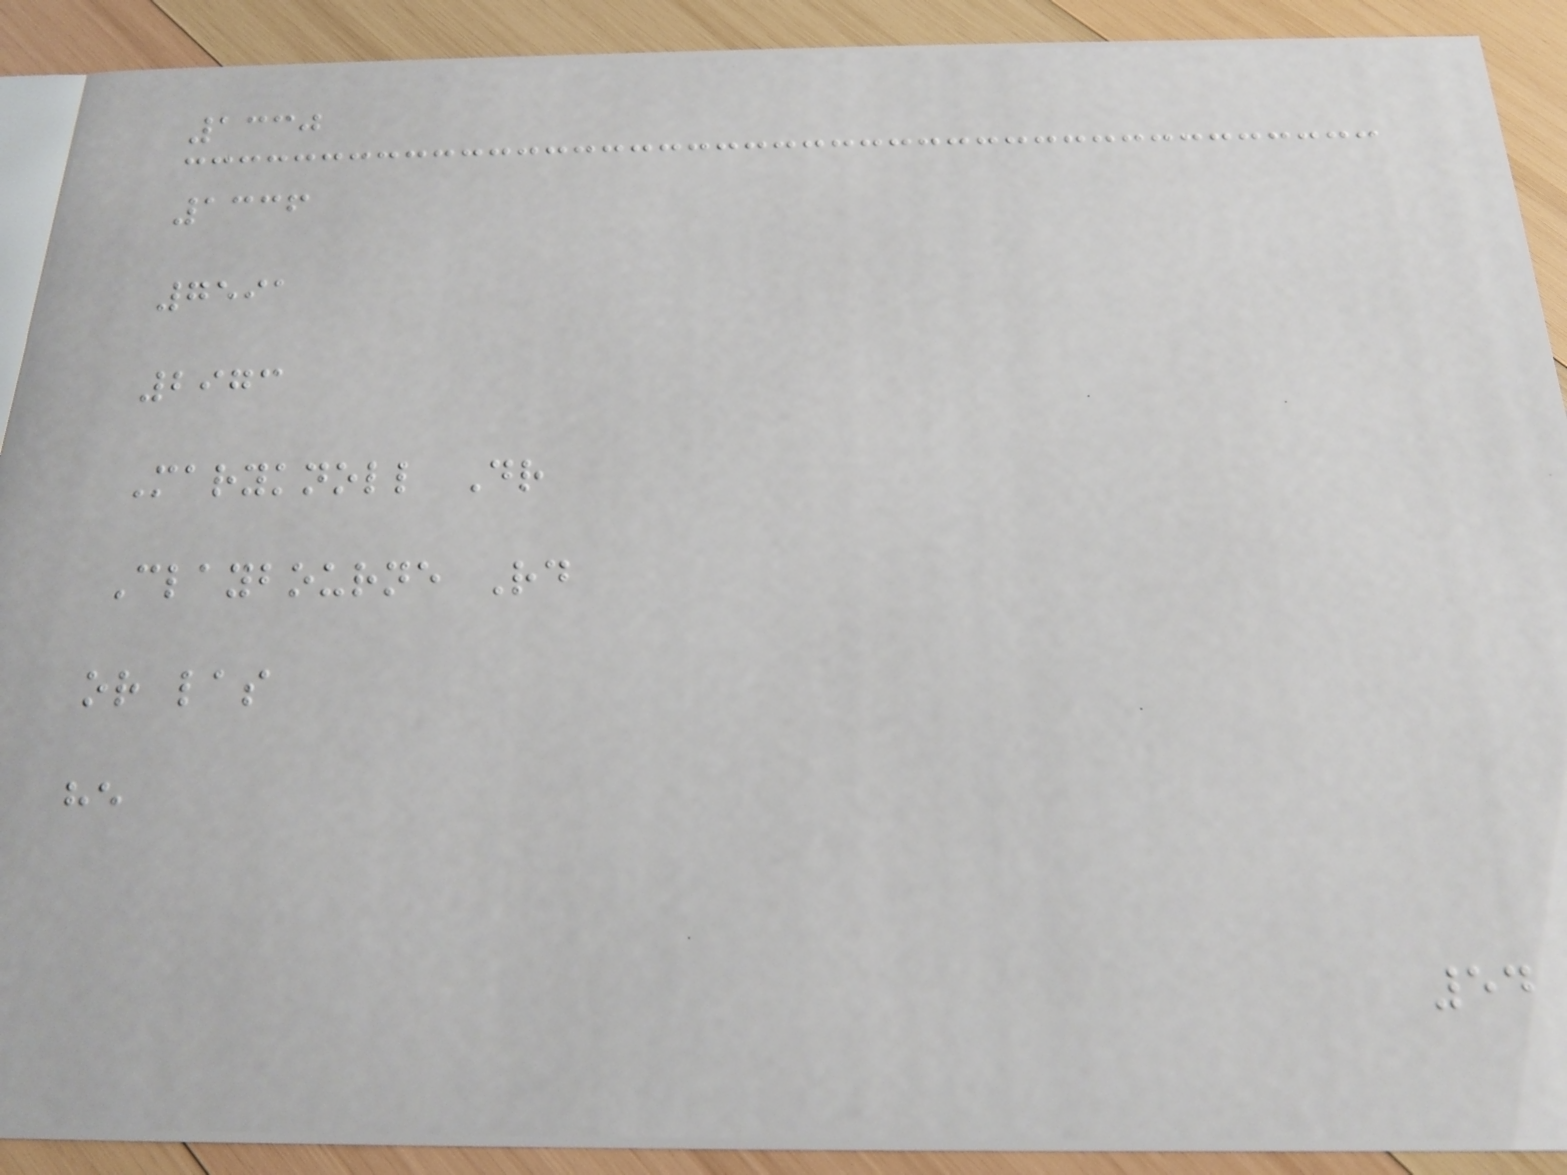1330
1336
7591
2973
Maryknoll Dr
Claybourne Rd
or las
he
54
